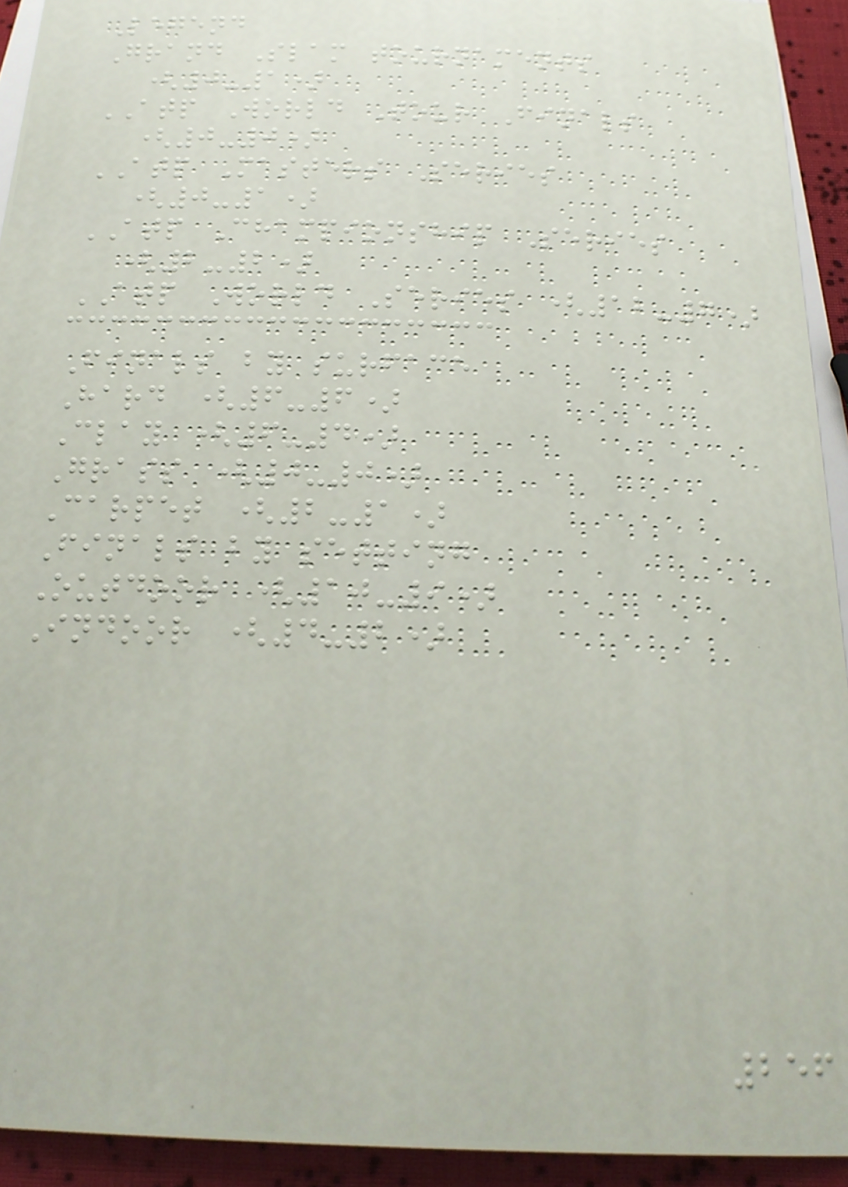Legend
Grand Slam tournaments
(0-1)
ATP World Tour Finals
(0-0)
ATP Masters Series
(0-1)
ATP Championship Series
(2-2)
ATP World Series (12-7)
Finals by surface
Hard (6-6)
Clay (6-4)
Grass (0-0)
Carpet (2-1)
Finals by setting
Outdoor (10-9)
Indoor (4-2)
256
